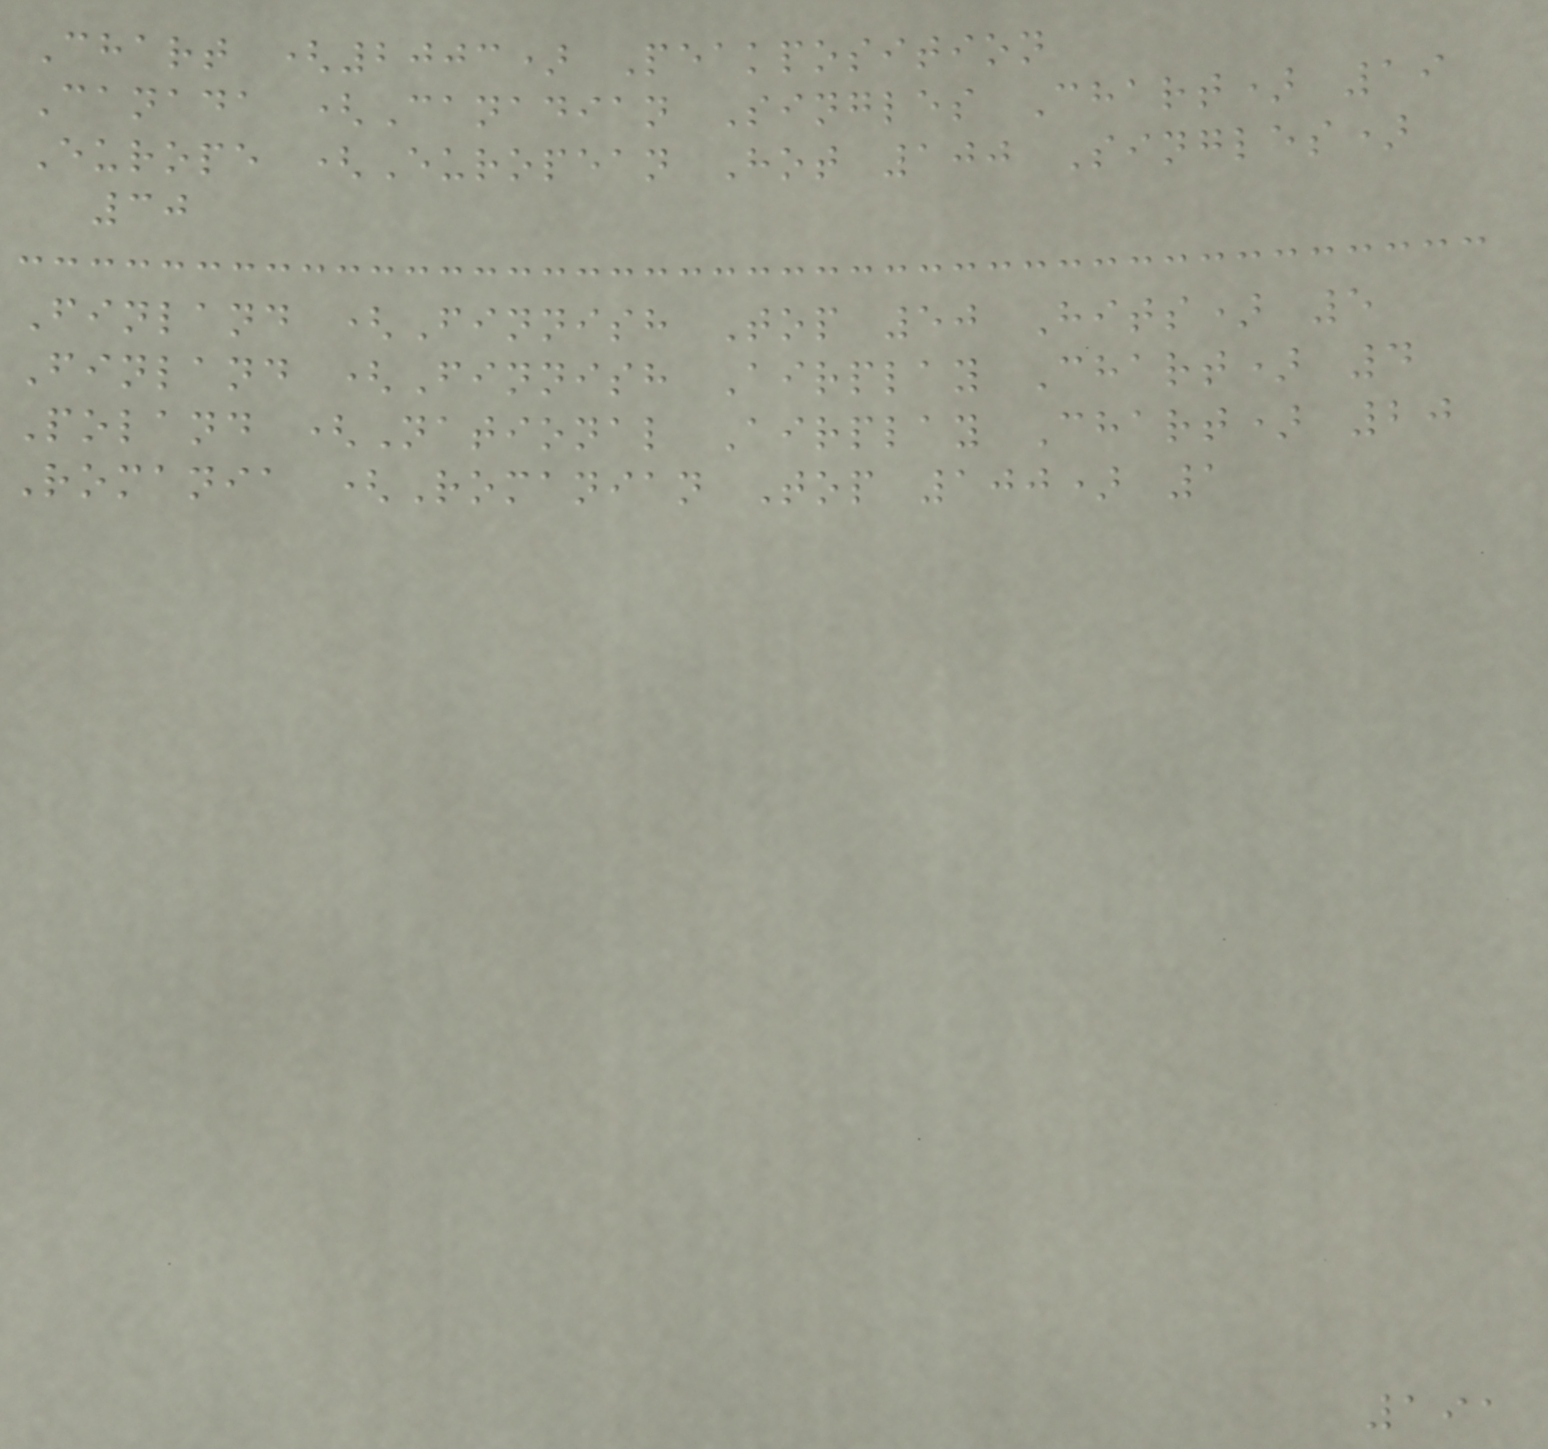Chart (2003) Peakposition
Canada (Canadian Singles Chart) 19
Europe (European Hot 100 Singles)
30
Finland (Finnish Top 50 Hits) 5
Finland (Finnish Airplay Chart) 4
Poland (National Airplay Chart) 20
Romania (Romanian Top 100) 1
191
